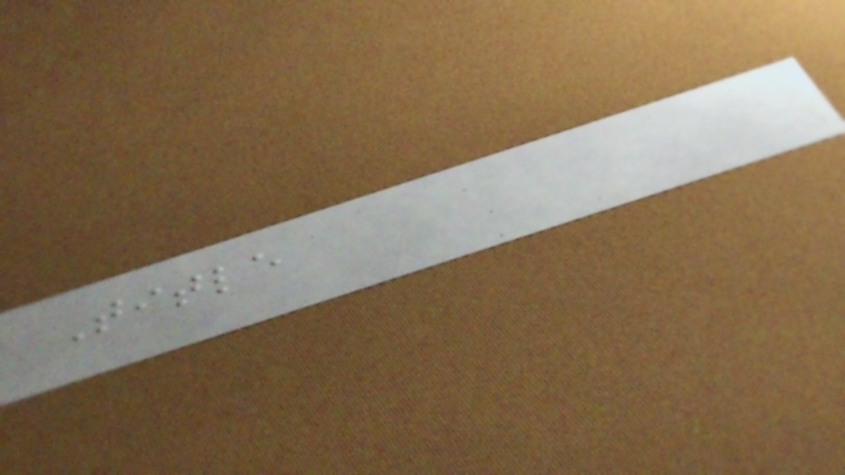Title
